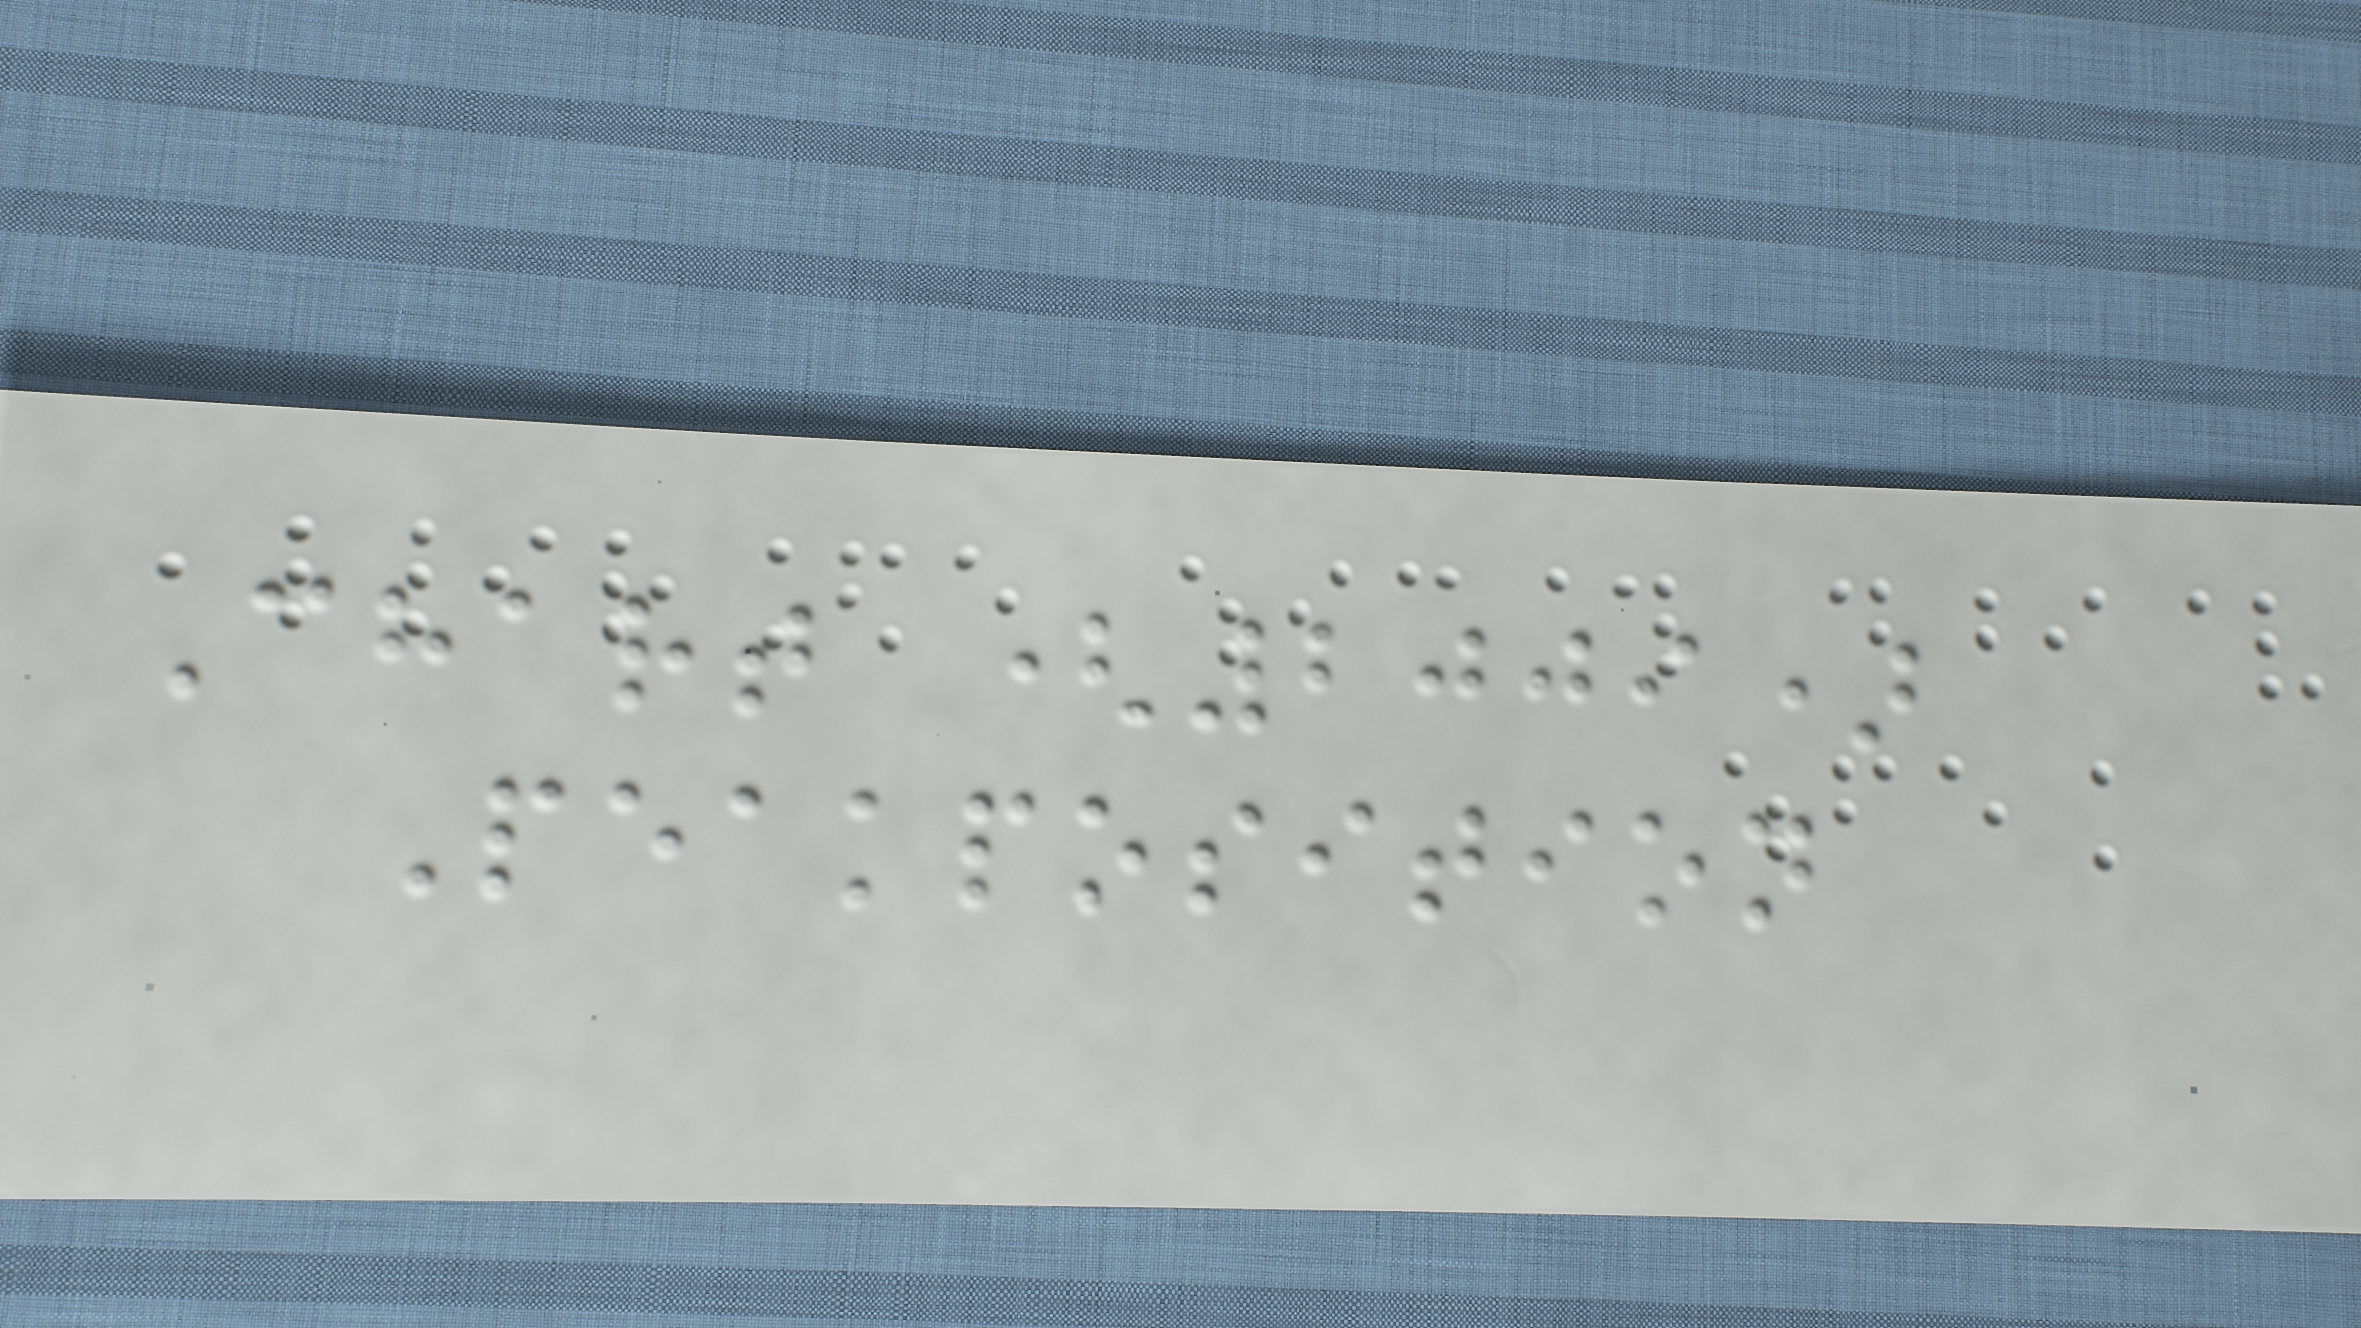Chart (2009)
Peakposition
